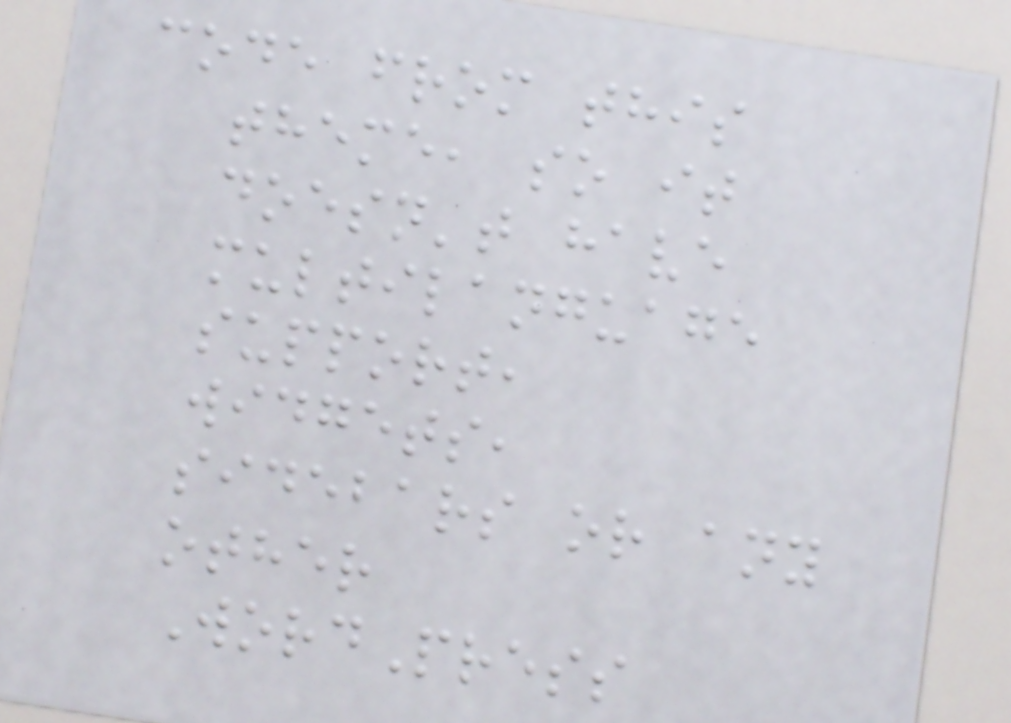code from this
theme, so it
doesn't have
multilanguage
support,
widgets,
sidebars or any
other
WordPress
